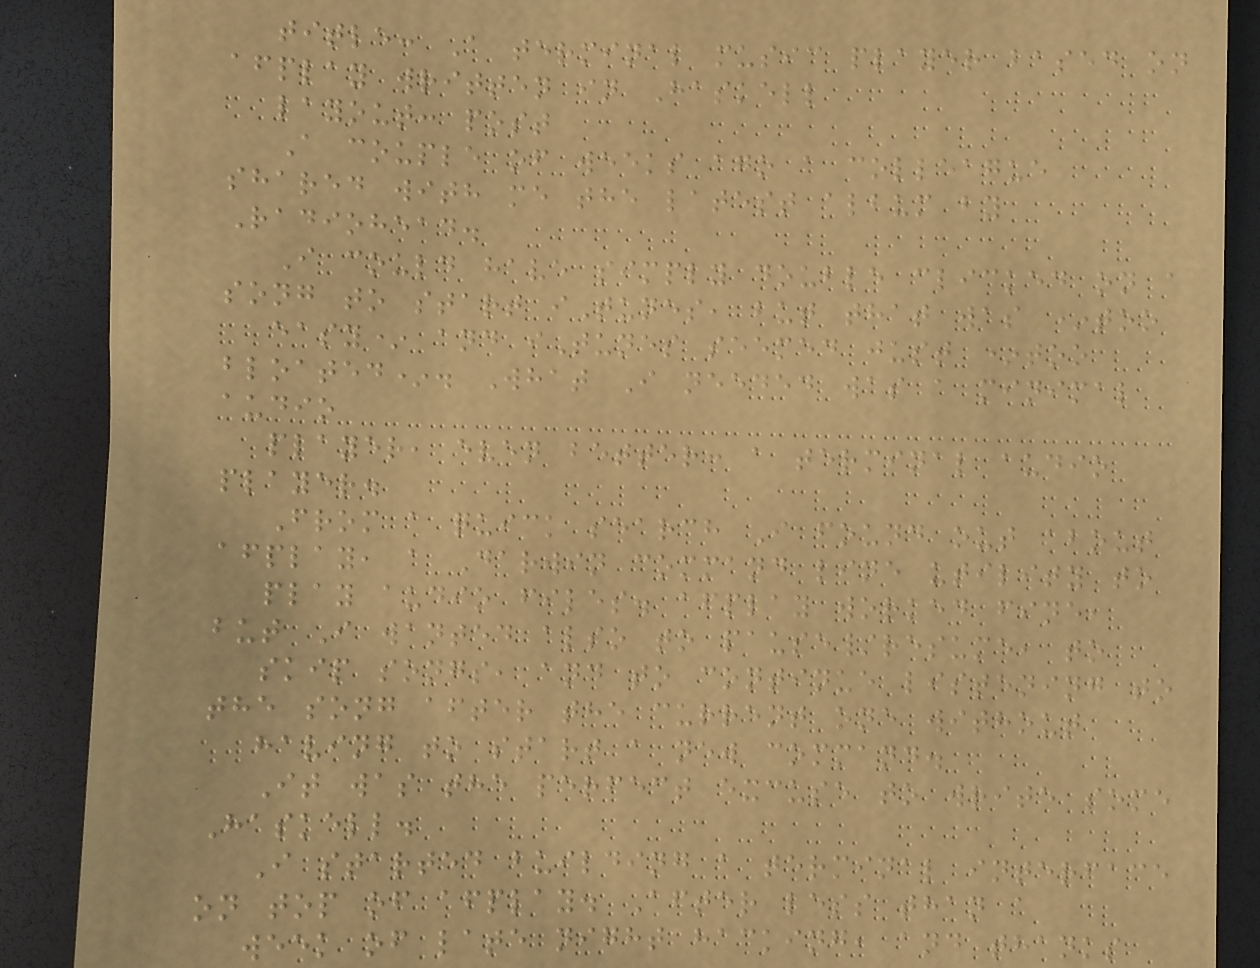title: A terminal music player based on
afplay written in Haskell
layout: post
A couple of weeks ago a colleague
shared with me the latest album by
Radiohead.
I could have simply double clicked on a
song to start iTunes, but that was *too
easy* and iTunes seemed just *too
bloated*. What I needed was a minimal
audio
player, even better: a terminal audio
player.
From a quick search I found out about
afplay, a Darwin command line utility to
play audio files. afplay worked fine,
but I wanted also to pause/resume, to
skip songs, and to continue listening to
the song after the current one without
having to start a new command.
It was the perfect excuse to write some
Haskell.
I started building a terminal interface
on top of afplay. After less than a
week of late night hacking, and thanks
